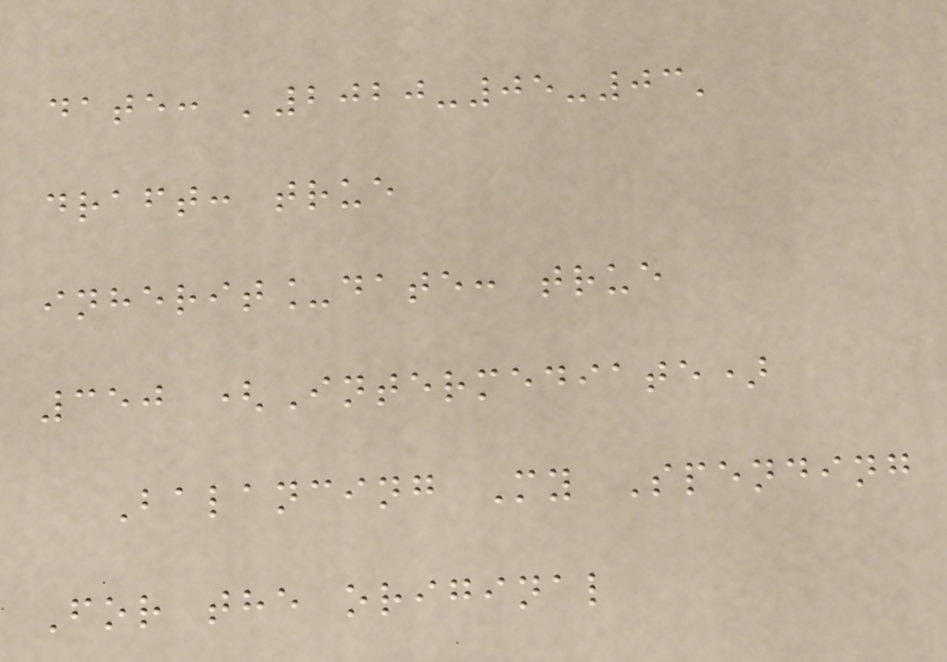date: '2020-05-03'
draft: true
inherit_date: true
350 (Intermediate)
Balancing My Spending
For the original
